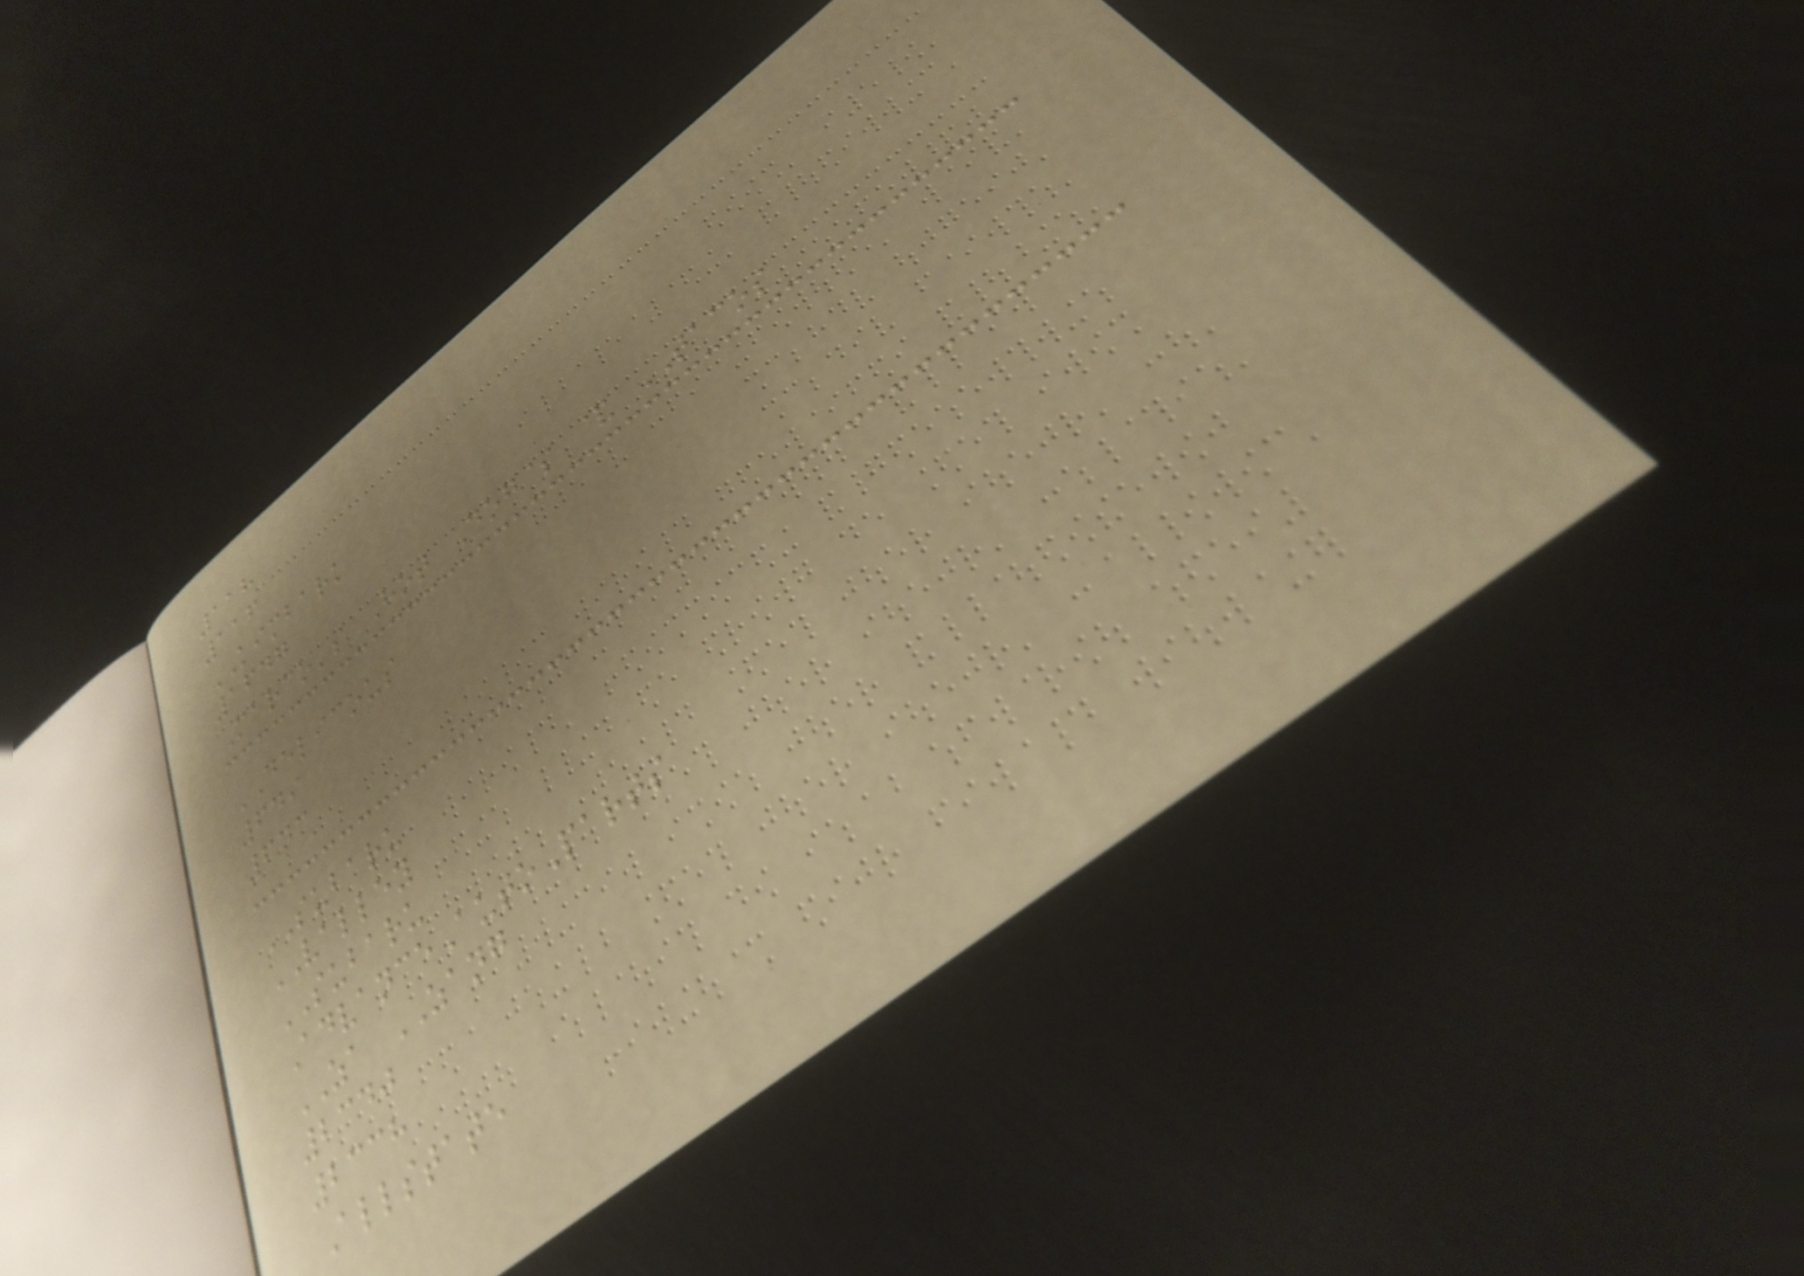118
116
KIMBARK
1647
Marco's Hot Dog$ & TACOS
DELICOUS
649
643
SUBARU
VALLEY
SUBARU
AdvanceAutoParts
ZA ZANG
2340
2338
Allstate
